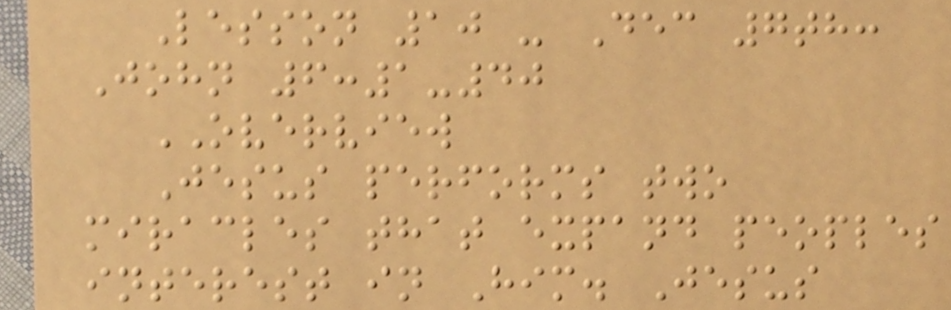Lesson 10 - Dec 7th:
John 6:1-40
OVERVIEW
Jesus performs two
miracles that expand peoples
interest in Him. Jesus
